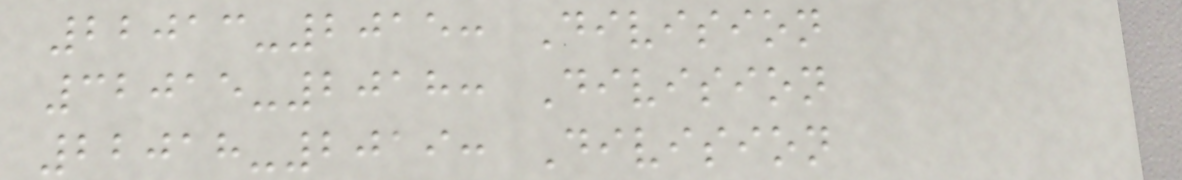22013-2015: Division
32015-2018: Division
22018-2019: Division
